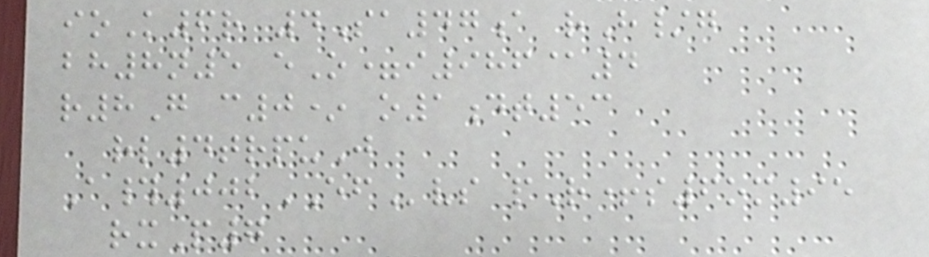ioK6r 4Sa47a rH/g
bh8n5 eO=i986@4
r8G c0* o1dt53
rl4trpuJ
A#002EFvs pR+s6om95
rxP7
